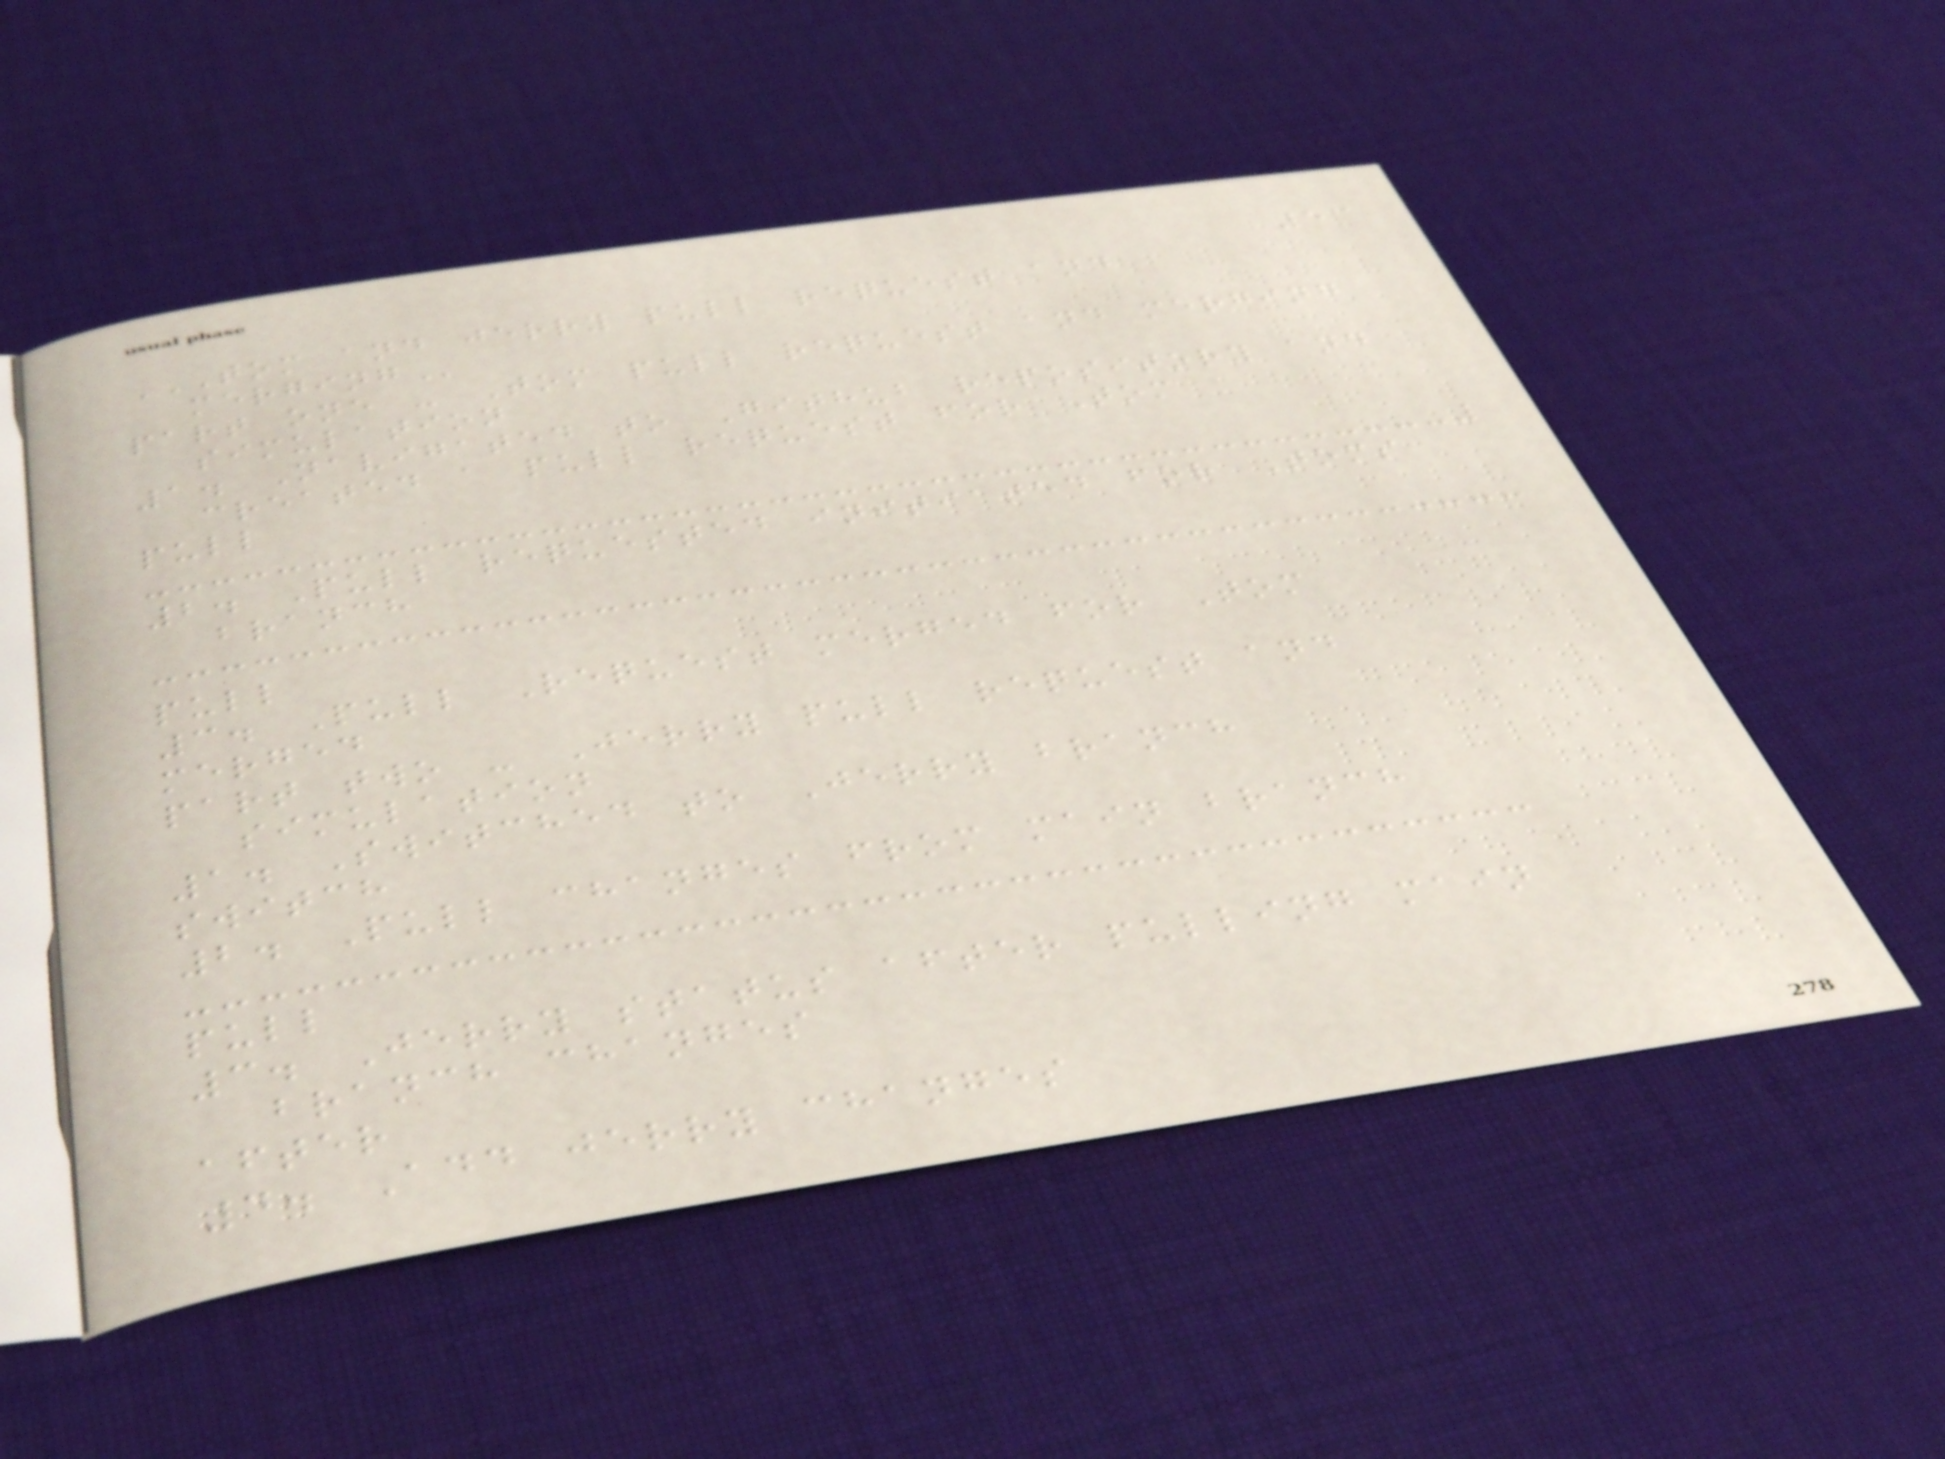53
TOM AND JERRY PULL REQUEST AND
MERGING
part one - Tom pull request and merging
simulation
1. Navigated to Github repository and
created a pull request for Tom
pull
2. Pull requested initiated for Toms
branch
pull
3. Pull Request merged for Tom
merged
part two - Jerry pull request and
simulation
1. Switched to Jerry branch
switch
2. Pull changes from main branch
pull
3. Jerry status after pulling main
branch changes
after
4. Add jerry changes
